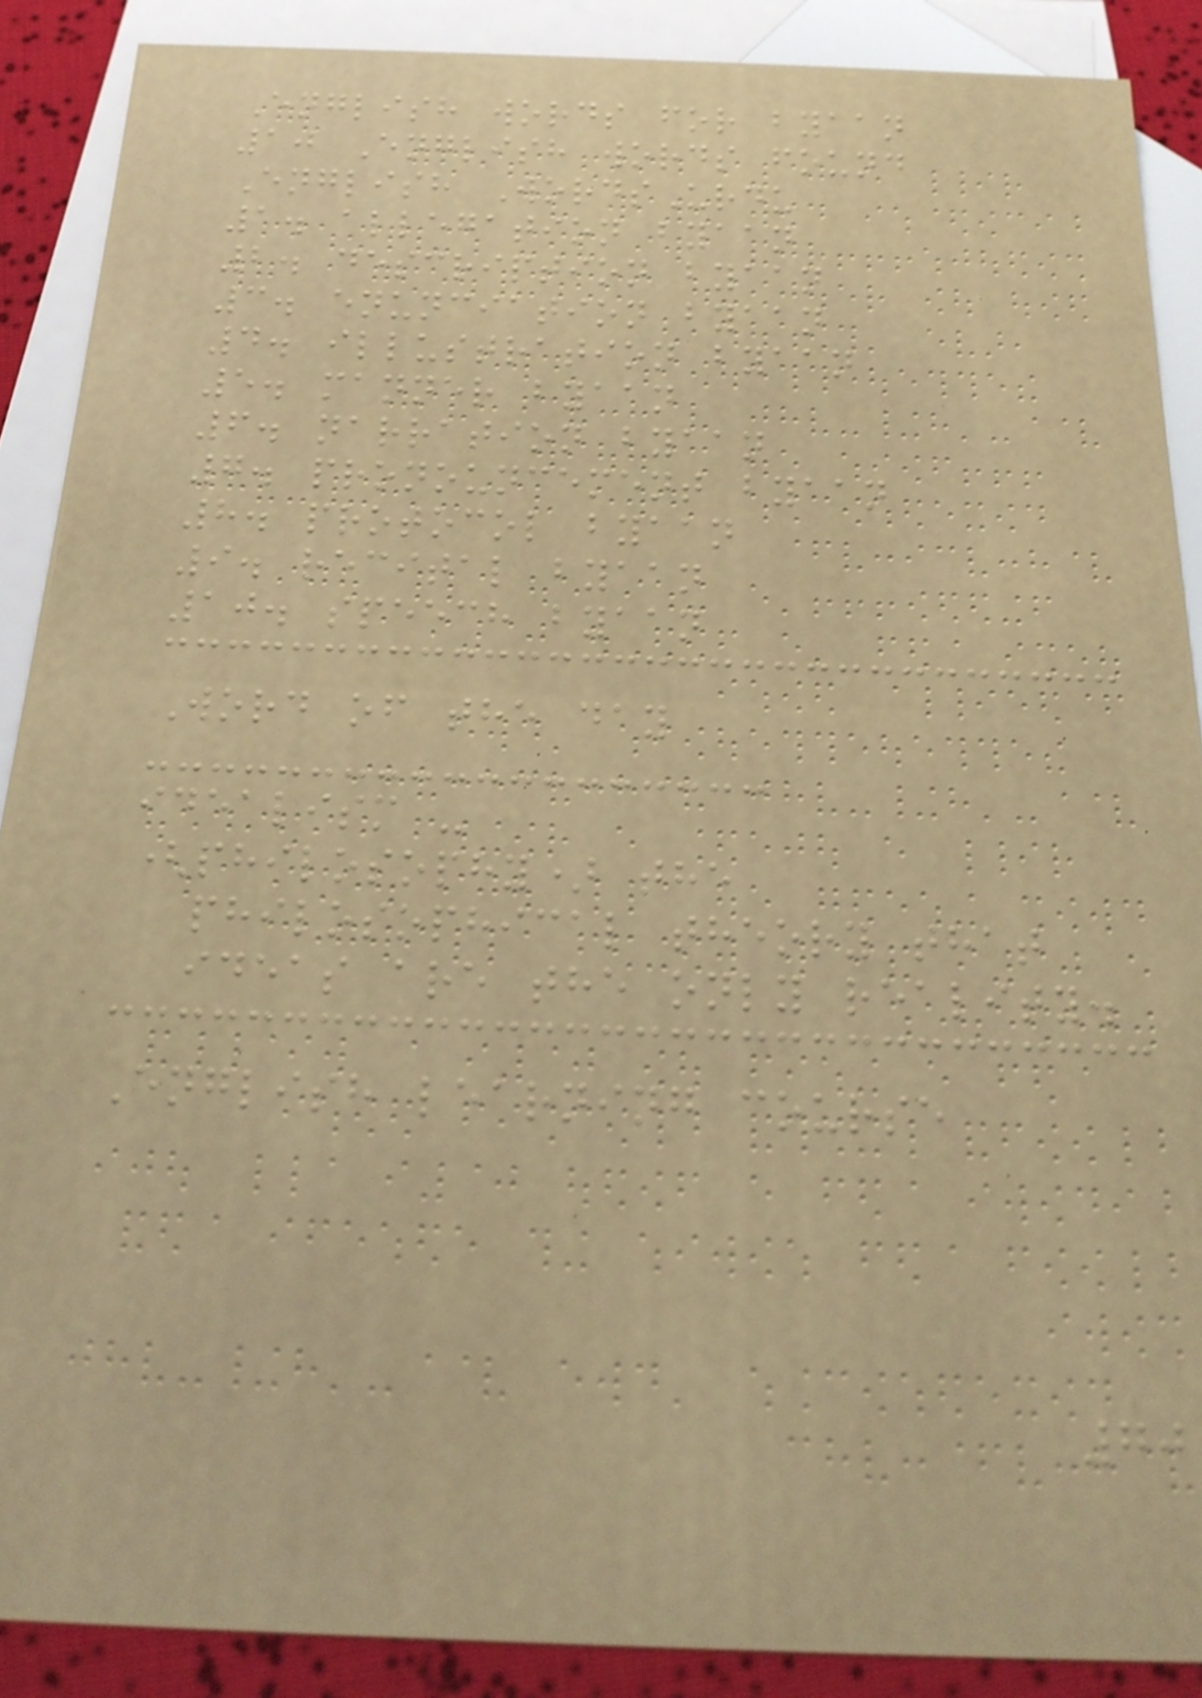English words for byaan
10 English words found
English WordsUrdu
1. allegation byaan
2. description byaan
3. enunciation byaan
4. illustration byaan
5. manner byaan
6. narration byaan
7. pronouncement byaan
8. protocol byaan
9. recital byaan
10. speech byaan
Word of the day
idealism -
(philosophy) the
philosophical theory that
ideas are the only reality.
English learning course
70
